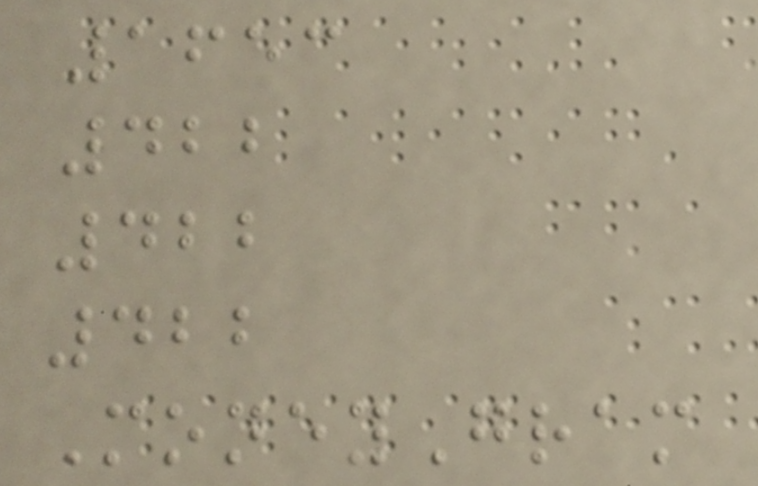1653
422
422
422
MoneyGram
